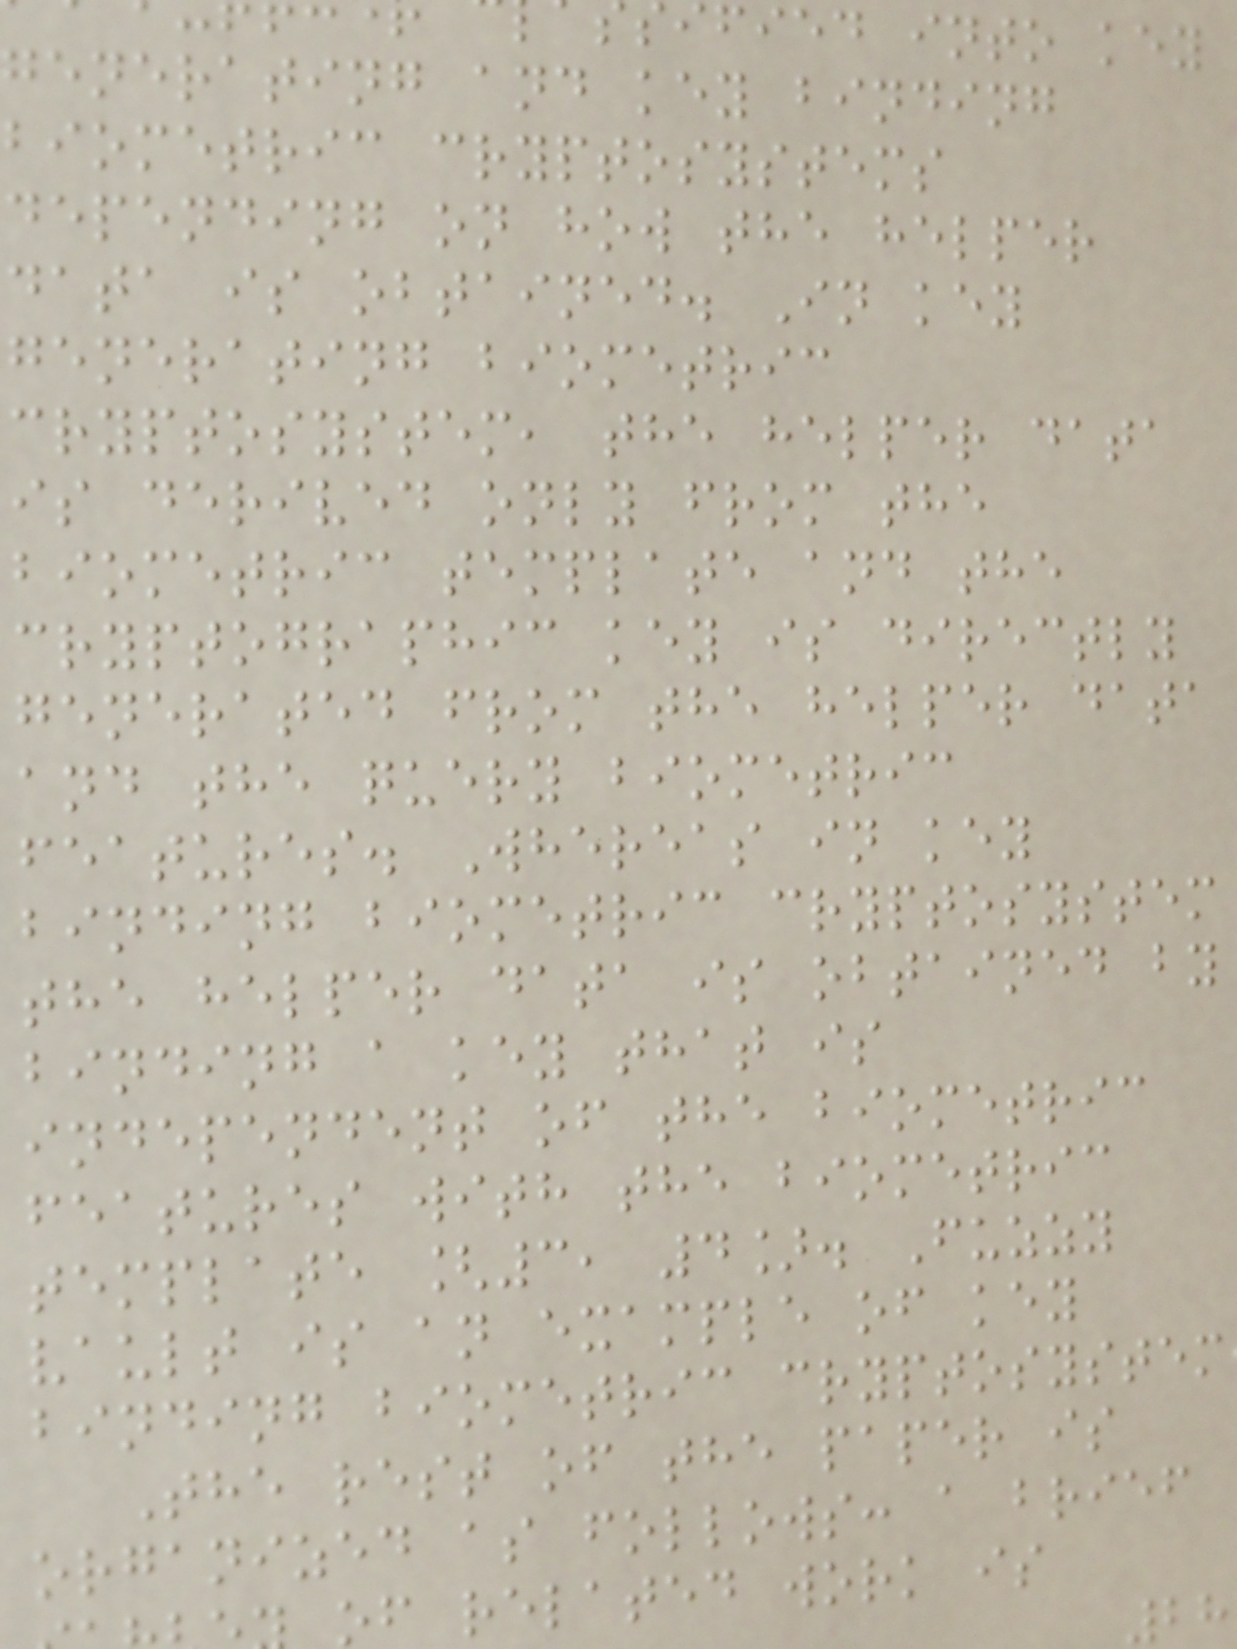ified into key
generating and key binding
biometric cryptosystems
depending on how the helper
data is obtained. In key
generating biometric
cryptosystem, the helper data
is derived only from the
biometric template and the
cryptographic key is directly
generated from the helper data
and the query biometric
features. Whereas in key
binding biometric cryptosystem
the helper data is obtained by
binding a key that is
independent of the biometric
features with the biometric
template [3, 4]. Fuzzy
vault is an example of key
binding biometric cryptosystem
The rest of the paper is
organized as follows: a brief
of related work is
